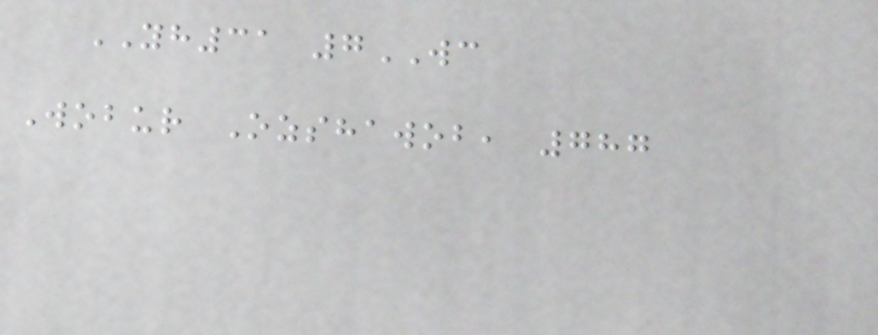YH31 7WC
Wobur Ozshawob, 787
